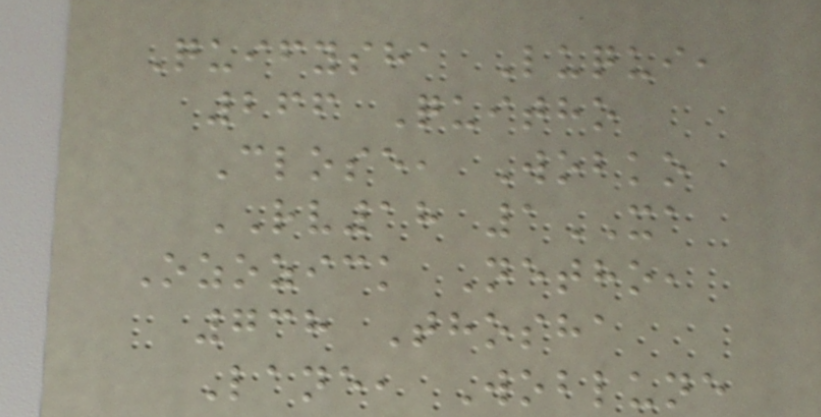Quifysha Luqui,
266 Quitho
Close, Wobko
RV18 1XA
Ozozick Netho,
738 Thosha
Lane, Woblune
